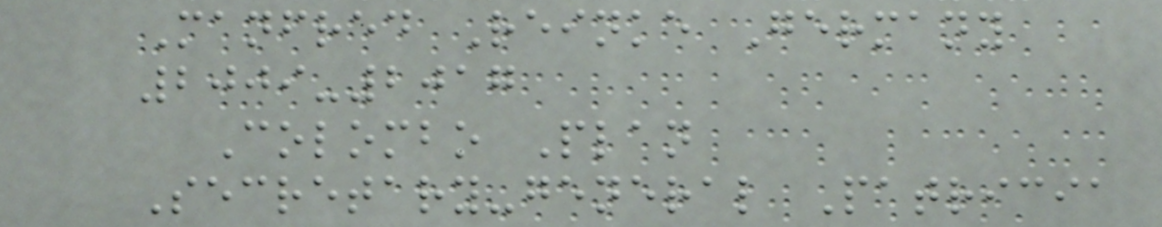Manfred Reinke Germany
2009-2017
Colombo Plan
Secretary-general Patricia
